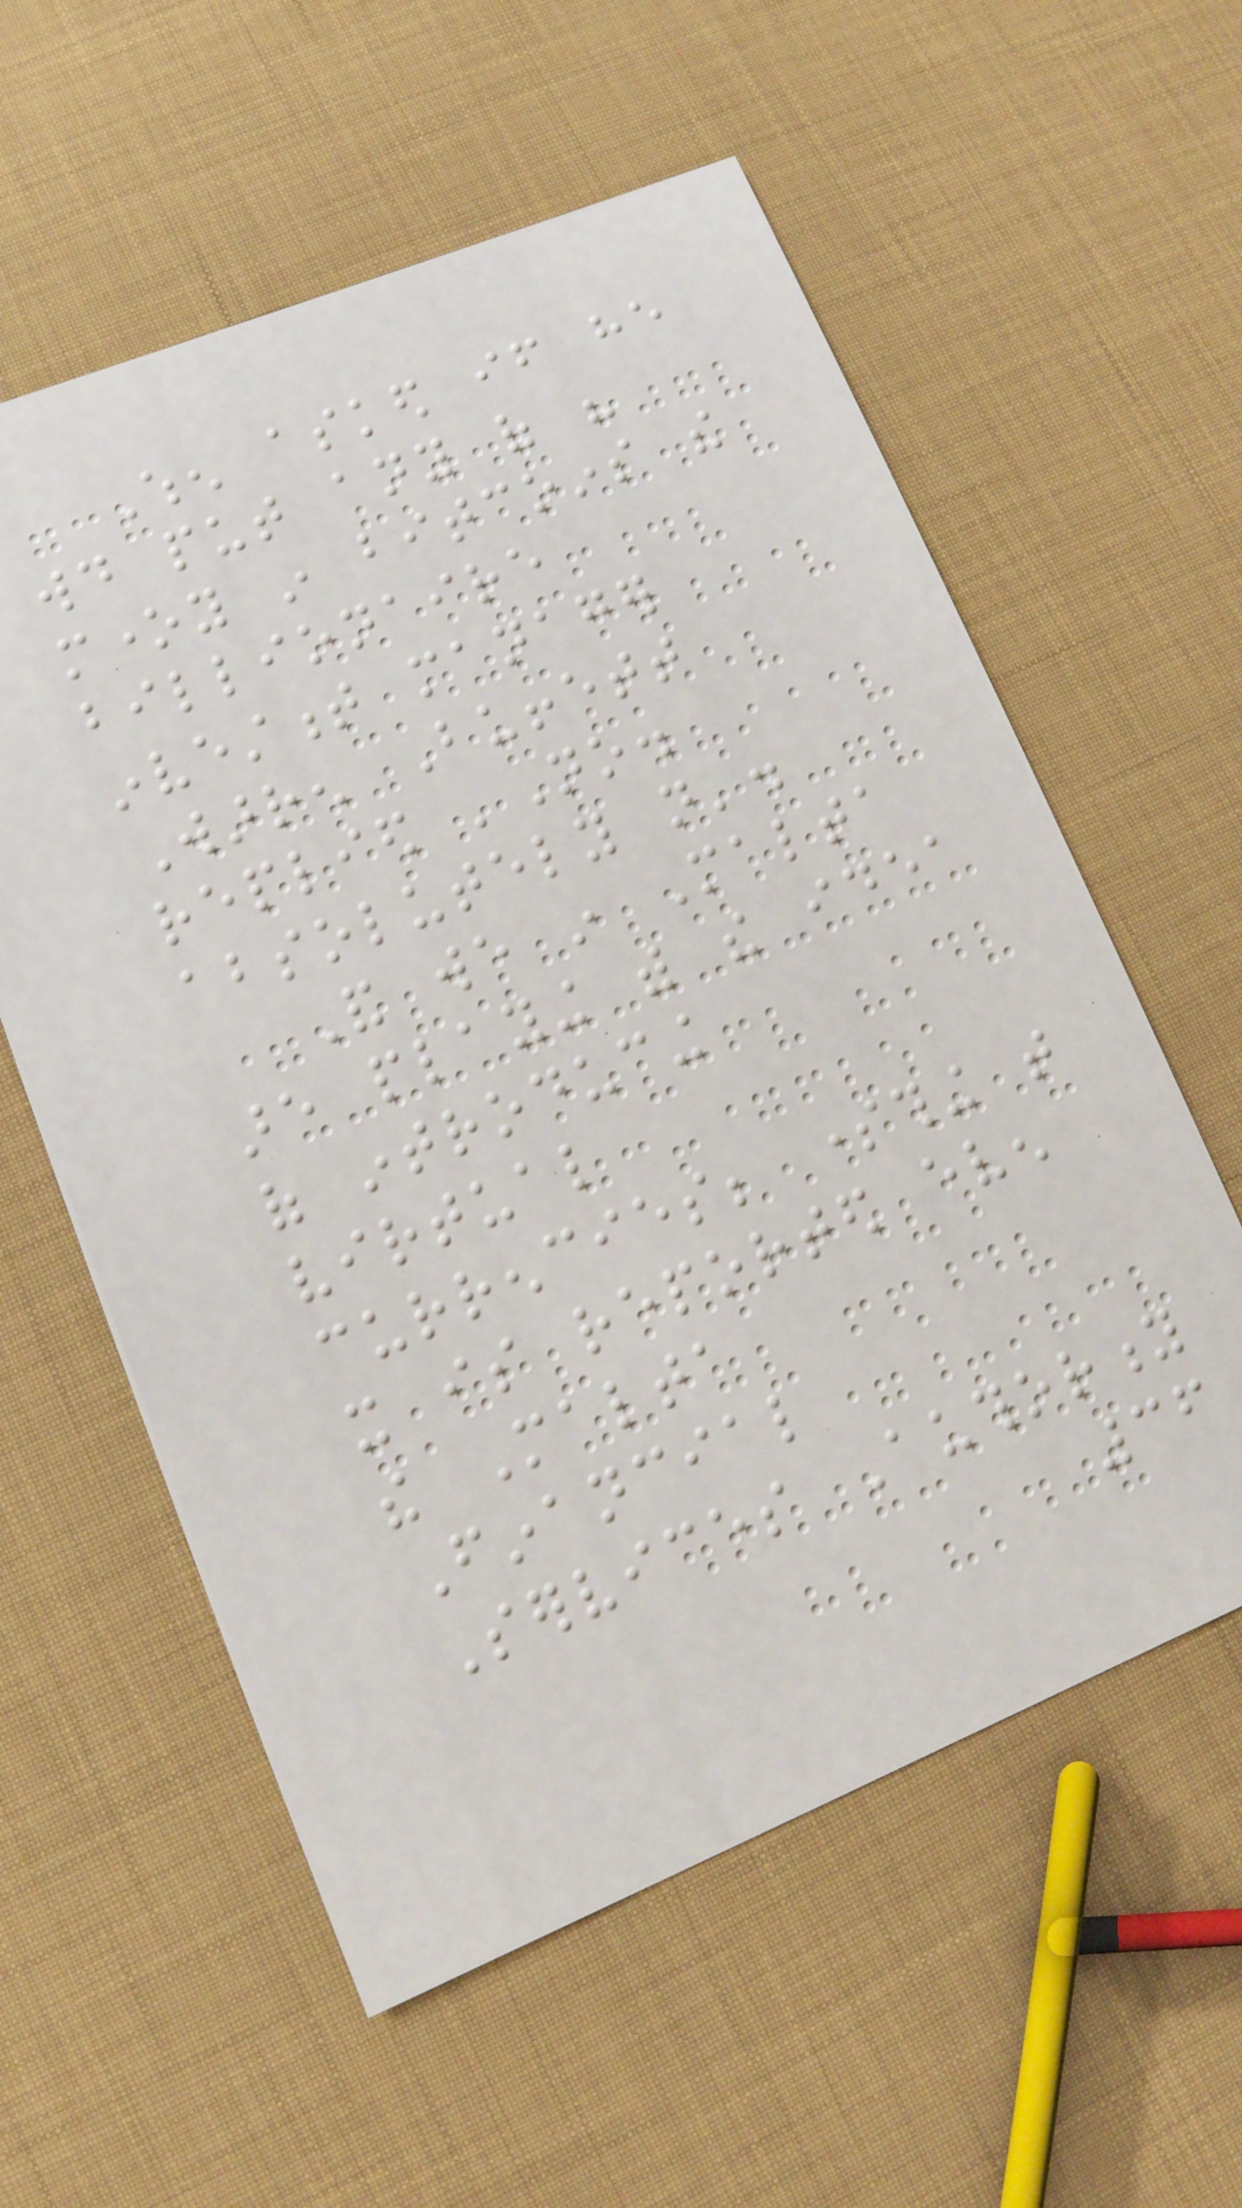When asked if he
would put any of his
money in bitcoins the
billionaire
investment manager
Warren Buffett
replied 'No.
absolutely not'.
And we in Malta
are playing with the idea
of introducing
virtual
currencies; something that
it is reported even
the Malta
Financial
Services Authority
36
